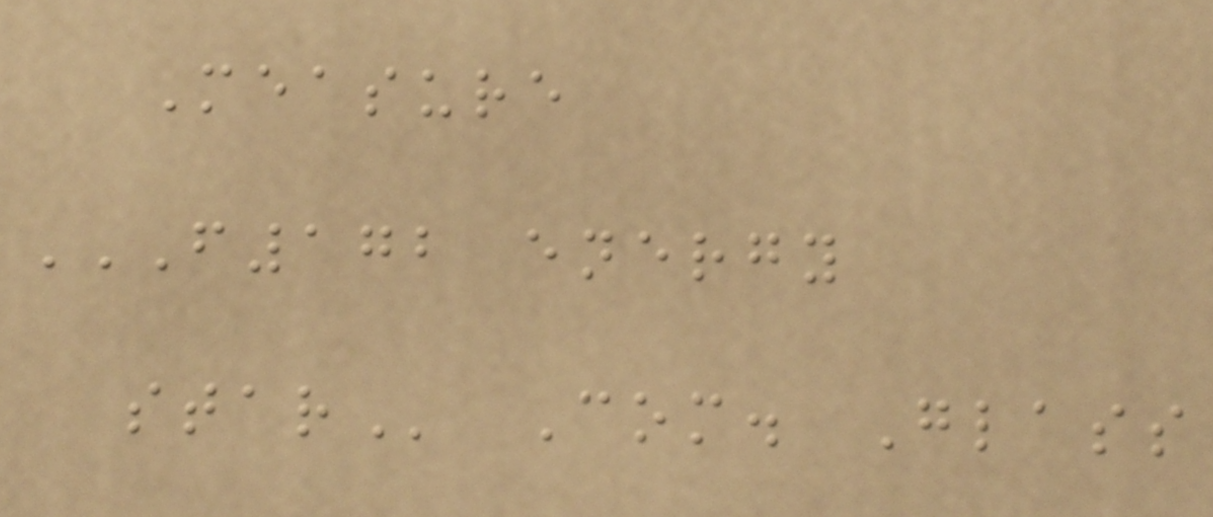Measure
F172 ENERGY
STAR Com. Glass
